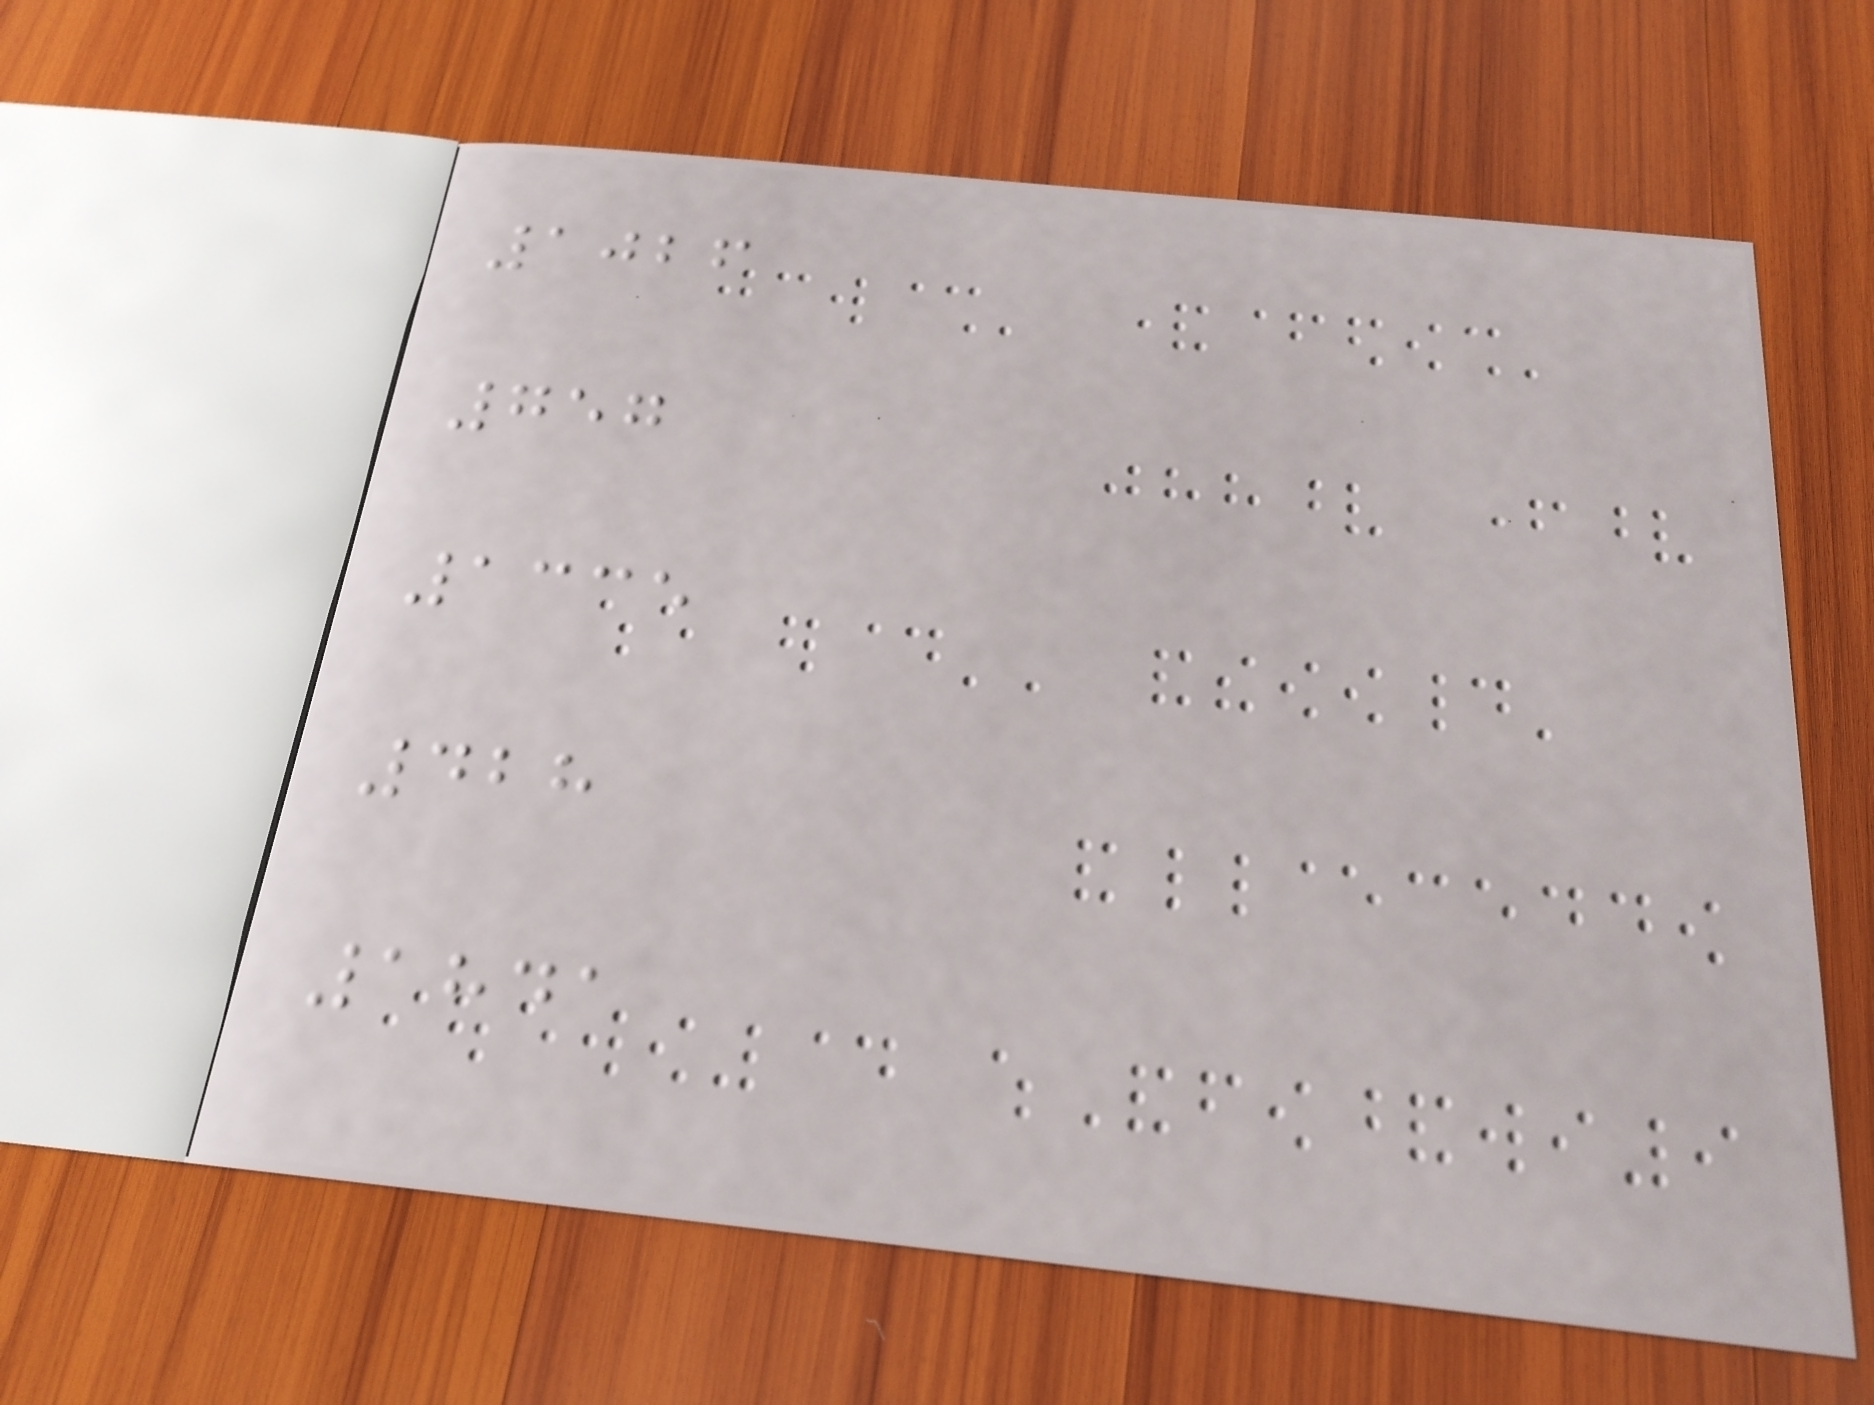1026
757
1335
428
1841
